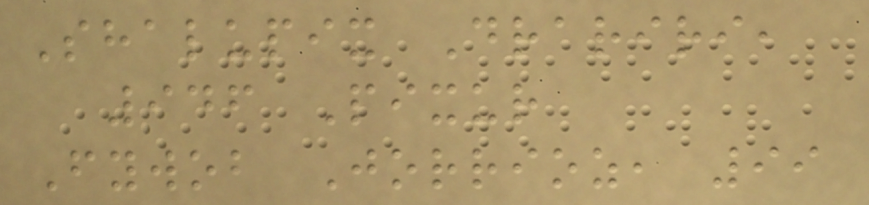Shalupix Drariri,
946 Pixur
Fywob Jorrioz, 99
